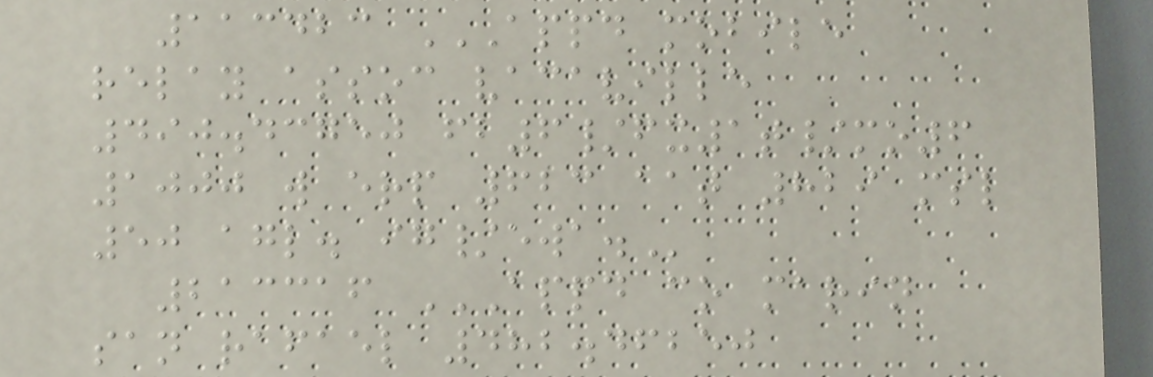113423 APPD MOBILE
RELAY ASSOC VACAVILLE
490.43750 FB6/FX1T/MO6
1000 W ERP 623 AAT 829 MSL
50 AGL. IG/EWA.
213316 APPD CO MARIN
SAN RAFAEL 482.46250
